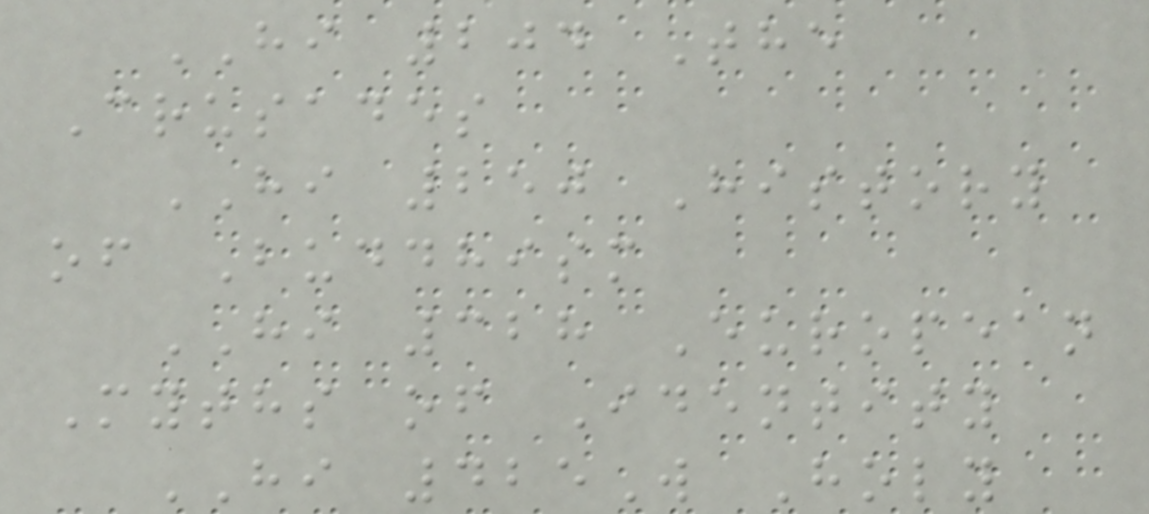HI 204 The
Crusades
HI 250 History
of Buddhism
HI 328 European
Myths of Identity
HI 425W Holy
